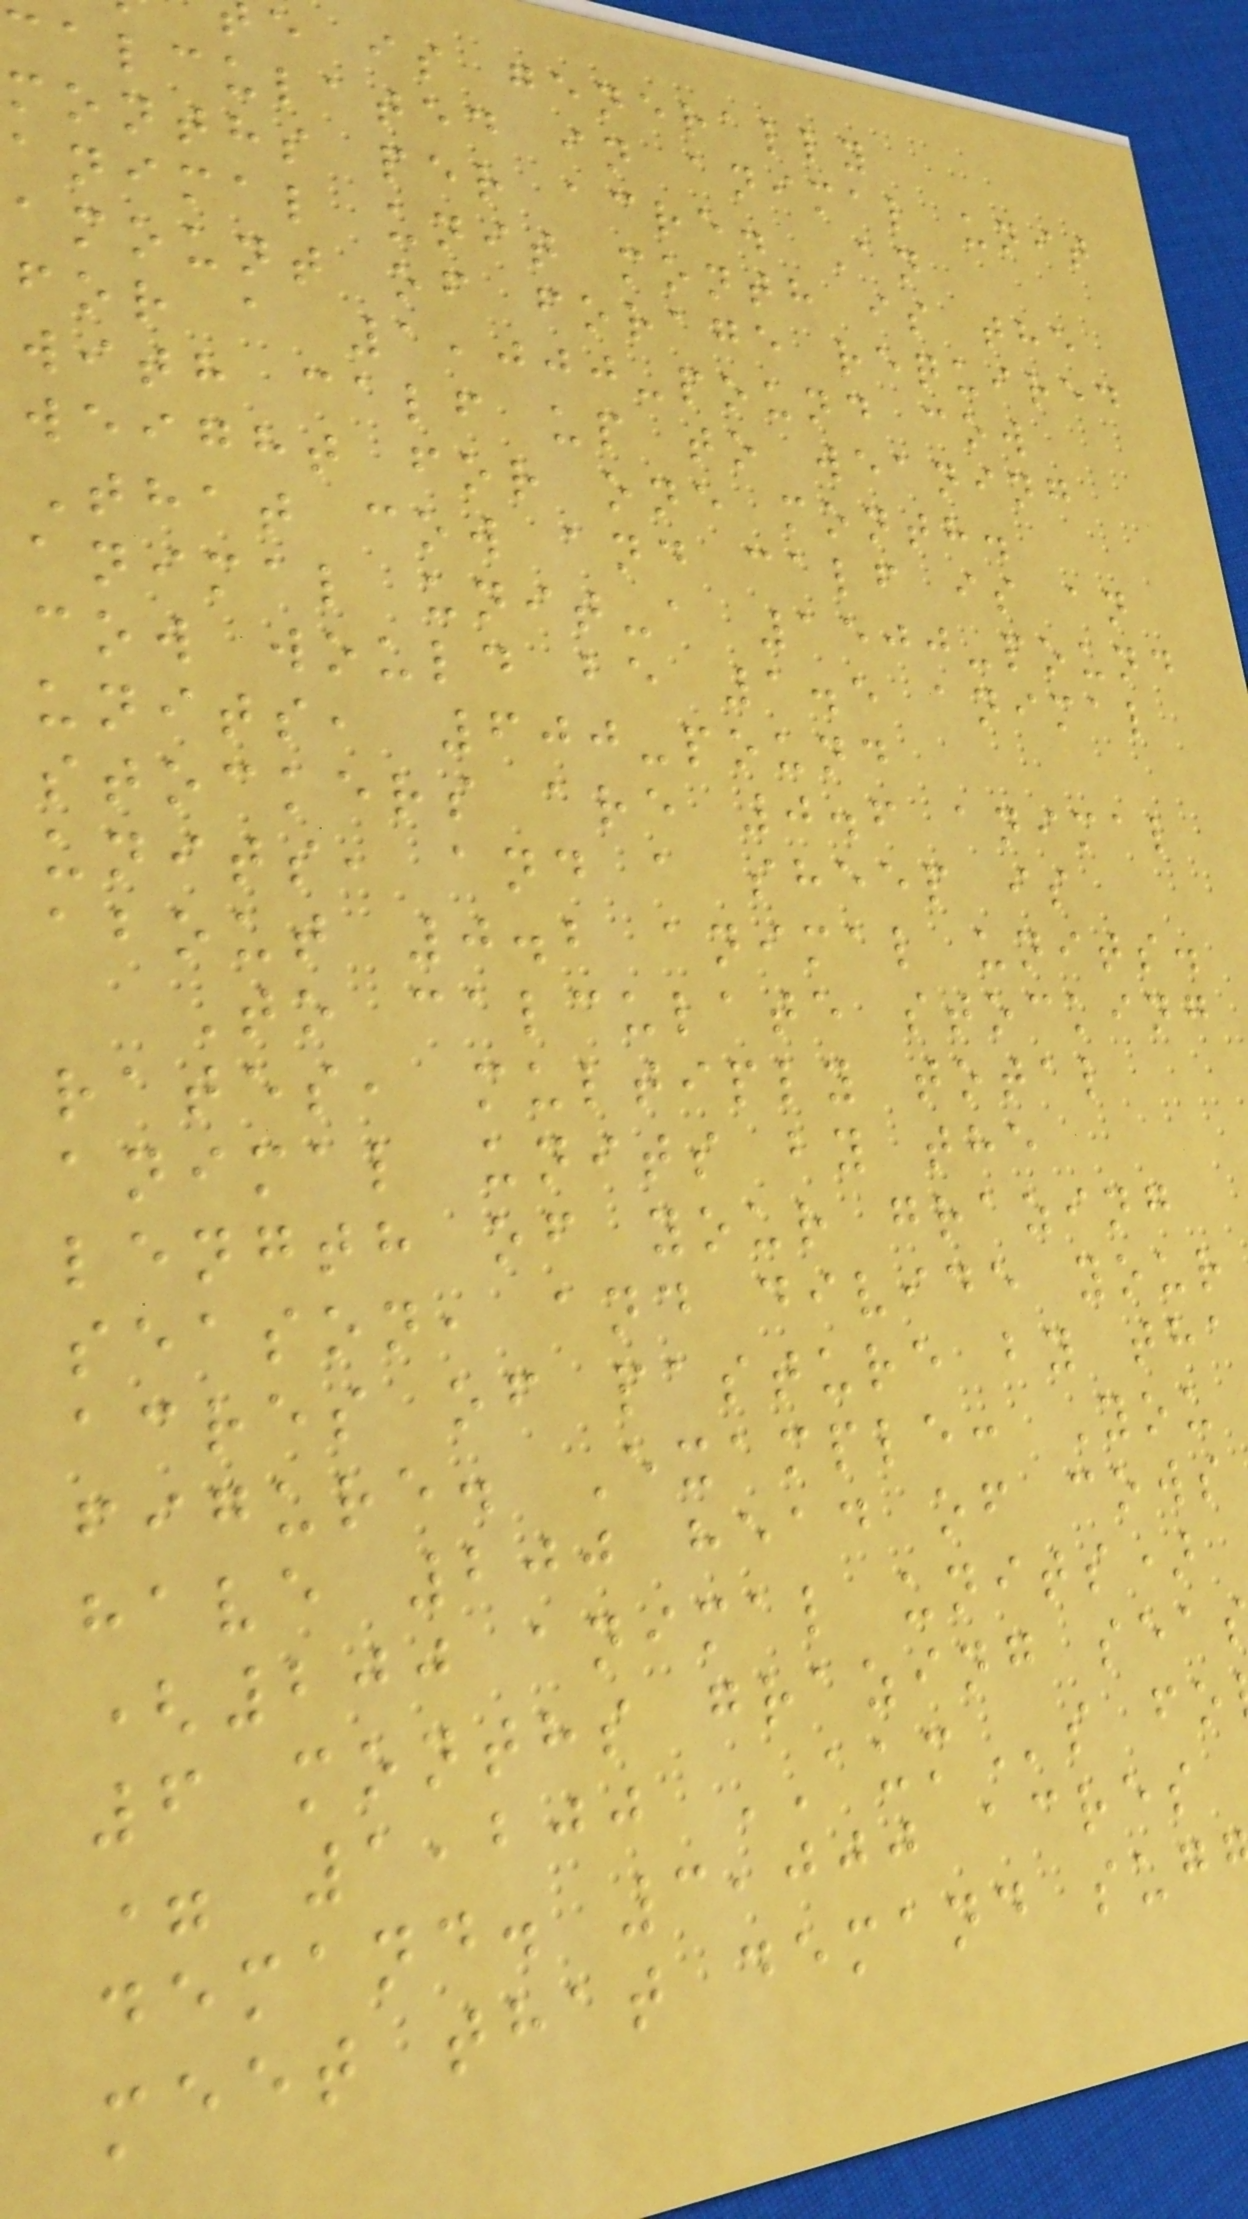e is generally
calculated in animal unit
months per acre. An
animal unit month is the
amount of forage required
for a 1,000-pound cow
with calf up to weaning
weight for one month.
That cow and calf is an
animal unit-a 1500-pound
cow would be 1.5 animal
units, 600-pound
stockers are 0.6 animal
units, and a sheep is
about 0.2 animal units.
To calculate stocking
rates, multiply total
animal units by the
length of your grazing
season, and divide your
acres of pasture by tha
figure. Example: You
have 200 head of cows
(200 animal units)
6 months grazing sea
= 1,200 AUMs fo
demand. 3,000 acres
meet that demand sug
